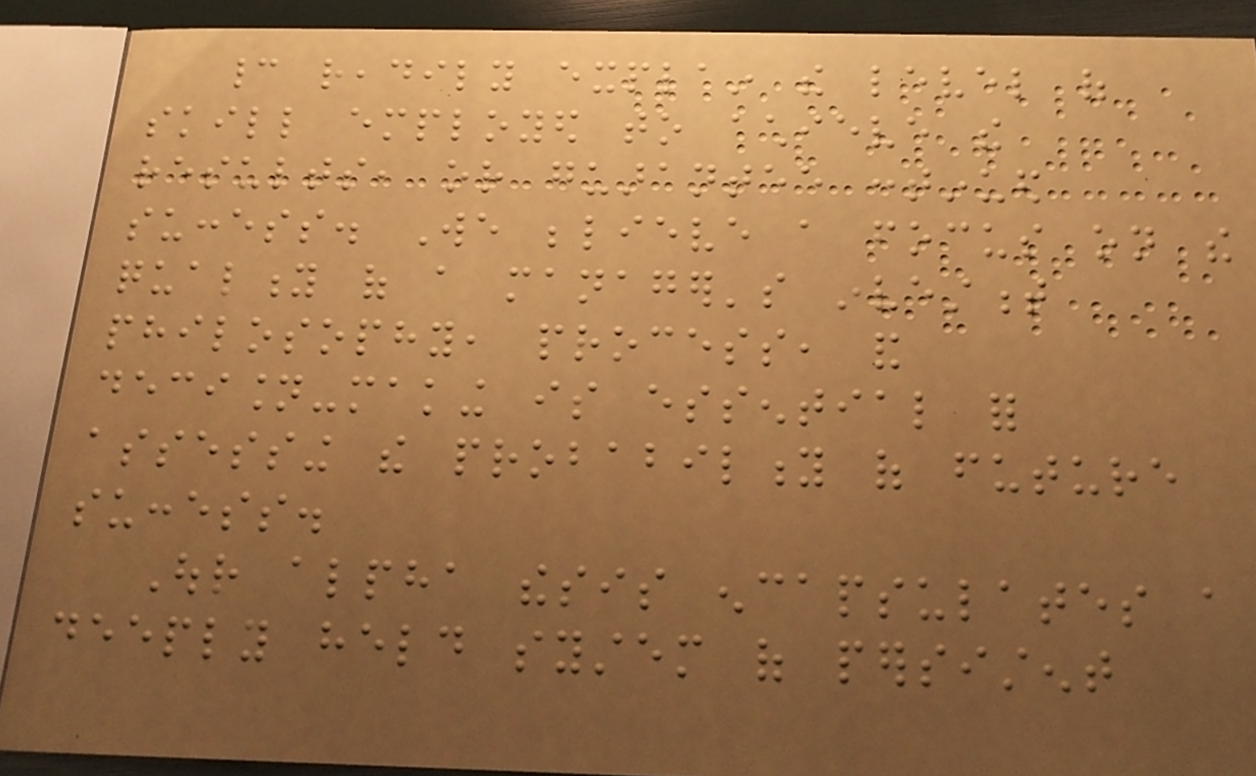cannot readily explain the level of
skill employed to achieve the
results, or guarantee continued
success. We believe a focus on the
quality of a manager's investment
philosophy, process, and
decision-making is essential for
assessing the probability of future
success.
Our alpha thesis encapsulates a
deeply held system of persistent
